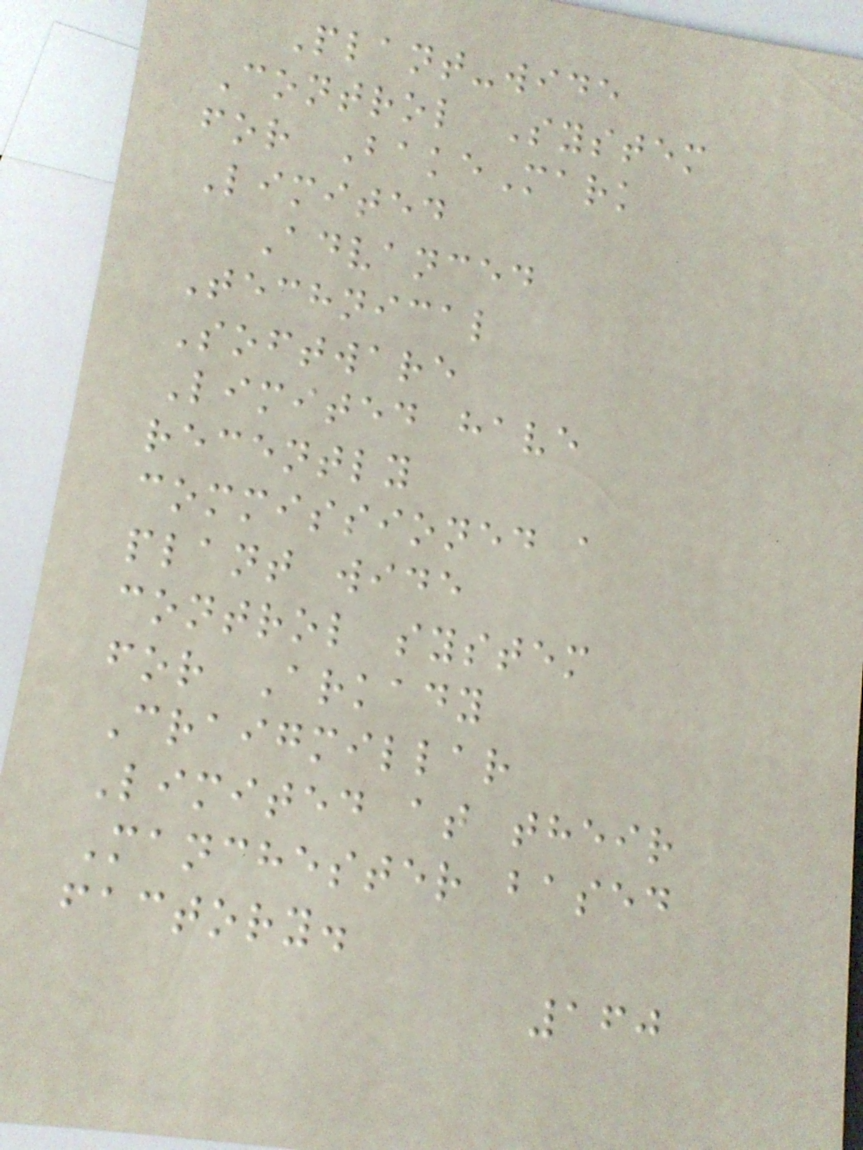Plant-wide
Control System
for BakeMark
Limited
Advanced
Technical
Software
Limited have
recently
commissioned a
plant wide
control system
for Arkady
Craigmillar
Limited at their
Manchester based
factory.
160
